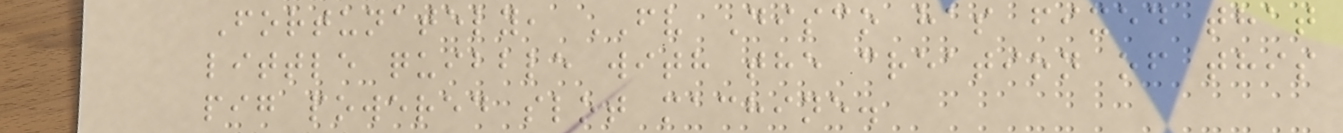Fortunately, FV Disco has fixed that
little quibble with the creation of this
pig powered slot machine.
